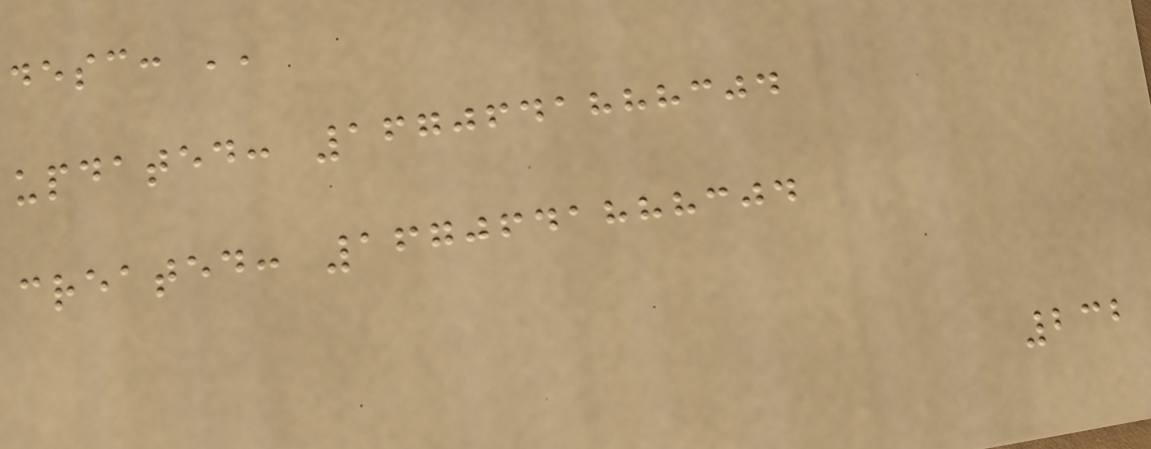desc: ''
updated: 1670641888304
created: 1670641888304
232
